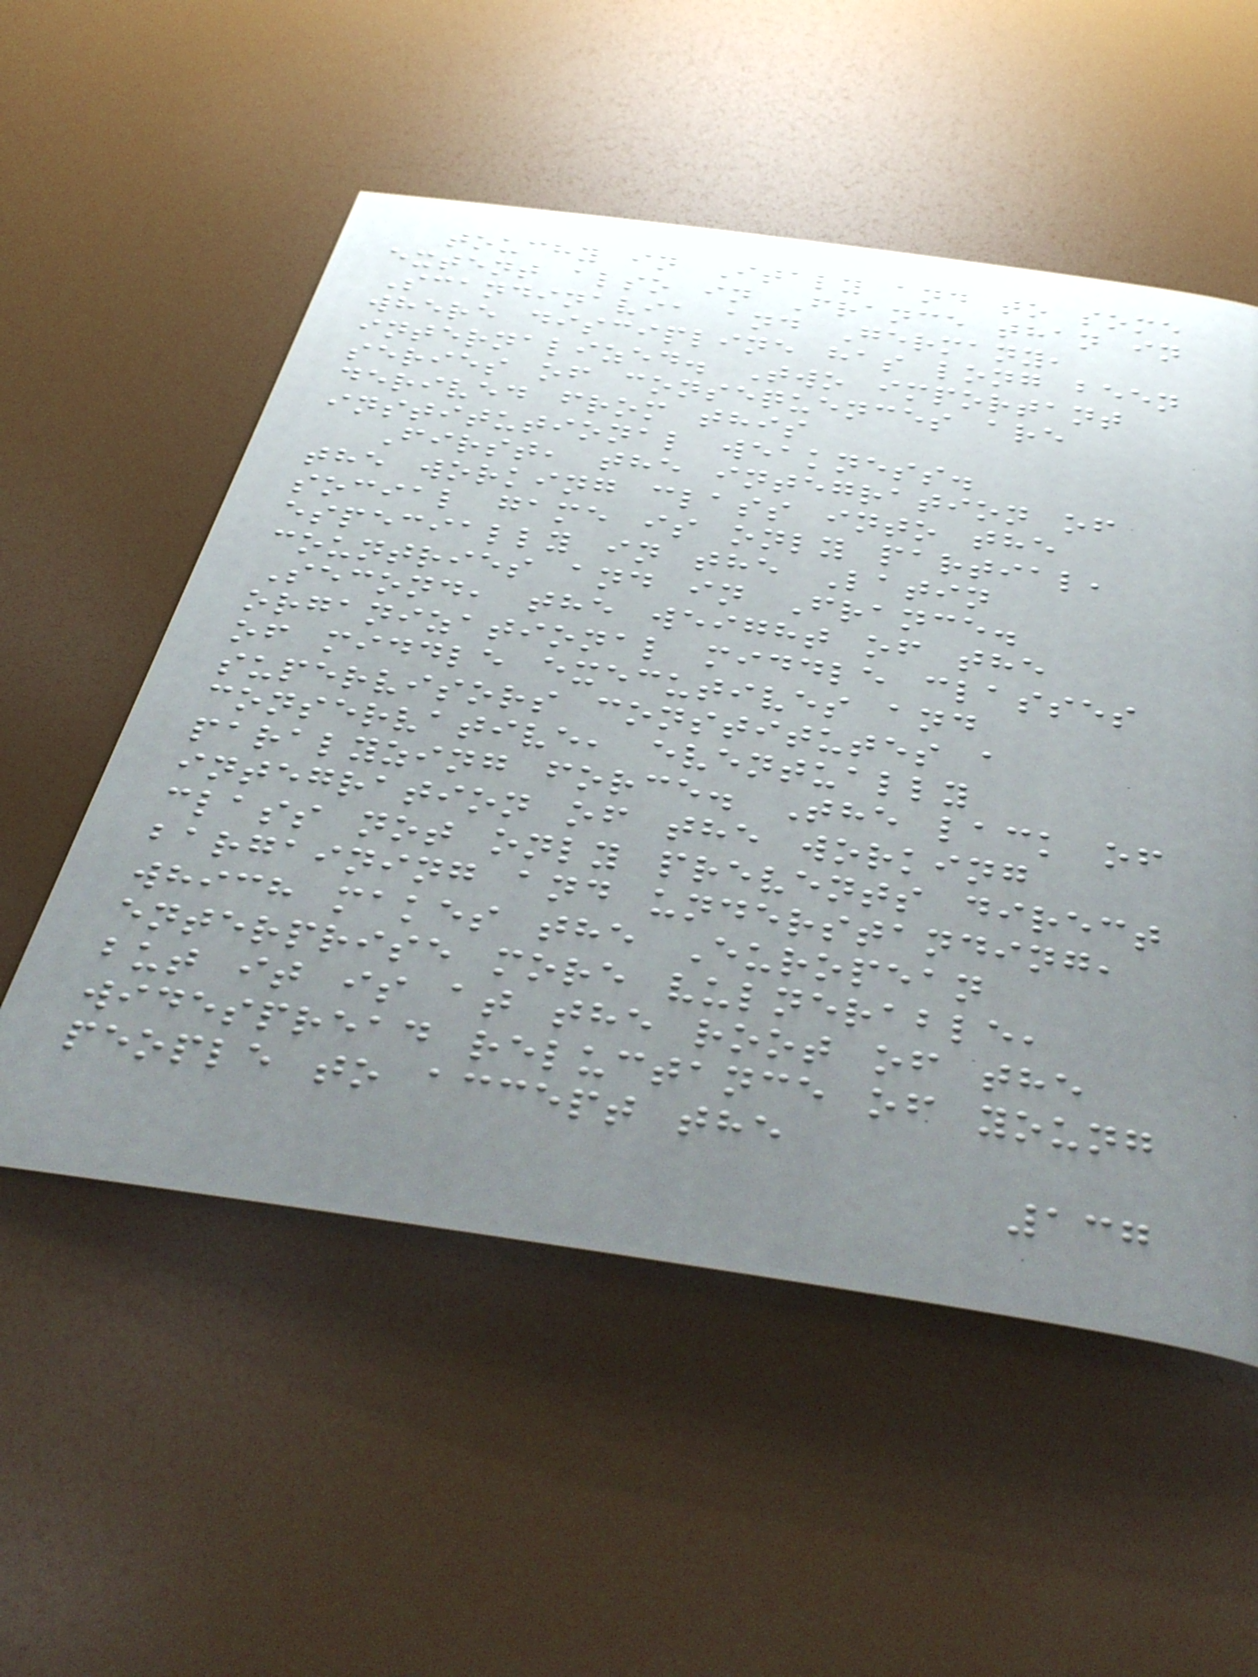touchy in Italy and to some
extent also in France than in
Scandinavia and Germany,
where discipline has long been
internalized. Two important
series of consequences are
derived from this
institutional weakness.
First, the integration of
the working class into the
social game is only partial,
especially in the Latin
countries and in France.
Second, the weight of the
organizational middle classes
of middle executives and
supervisors constitutes a
conservative, eventually
paralyzing force. The lack of
integration of the working
class not only prevents direct
bargaining and understanding,
which makes the European
enterprise more vulnerable,
but it is at the root of the
widespread reluctance of young
people to accept the
137
